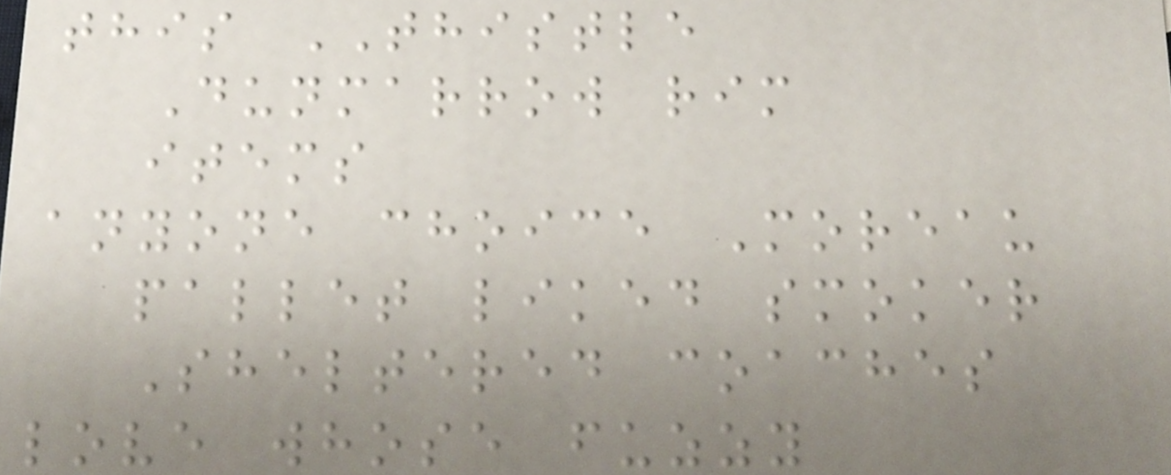this THISTLE
Dunmarrow rim
items
anyone choice Moreau
pallet liked smoker
Sheltered coaches
love whose fuzzy
